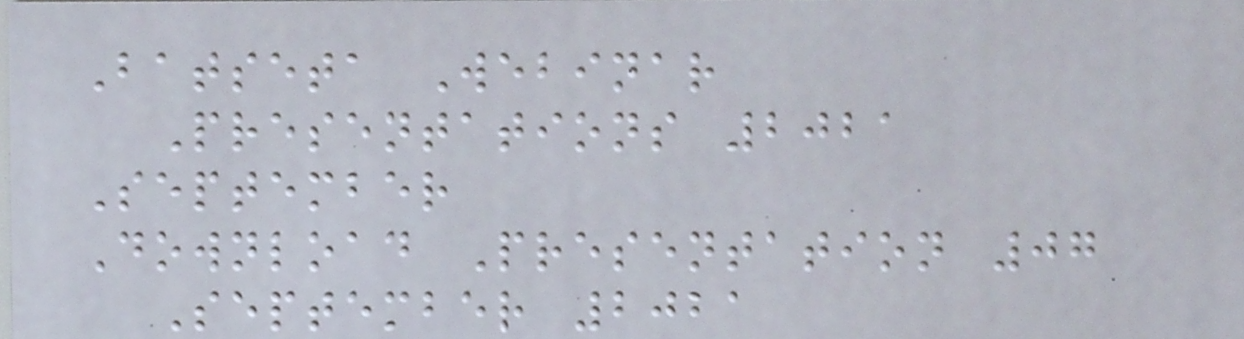Batseta Webinar
Presentations 2021
September
Download Presentation 07
September 2021
